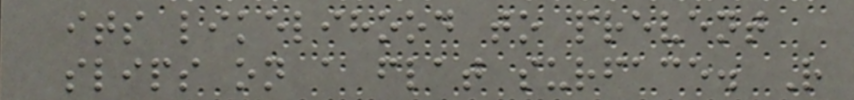its likelihood to prevent
slips on a flat surface. R
